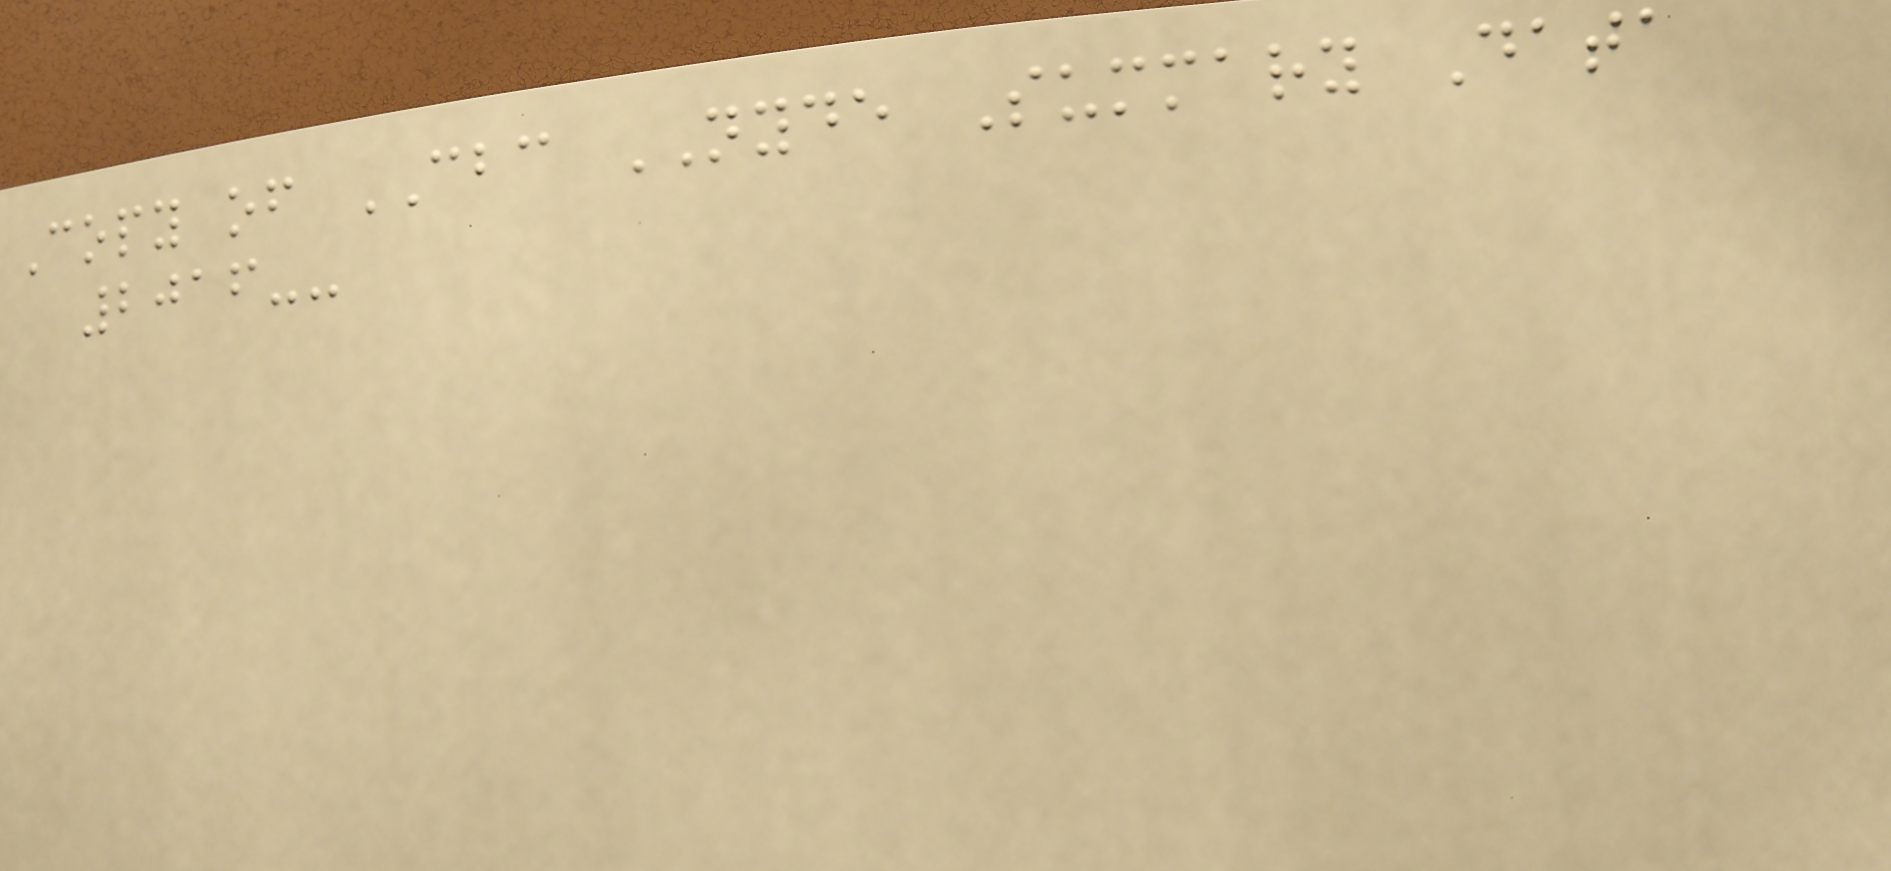Copy of CBC NYDE Summary Data
2016--
